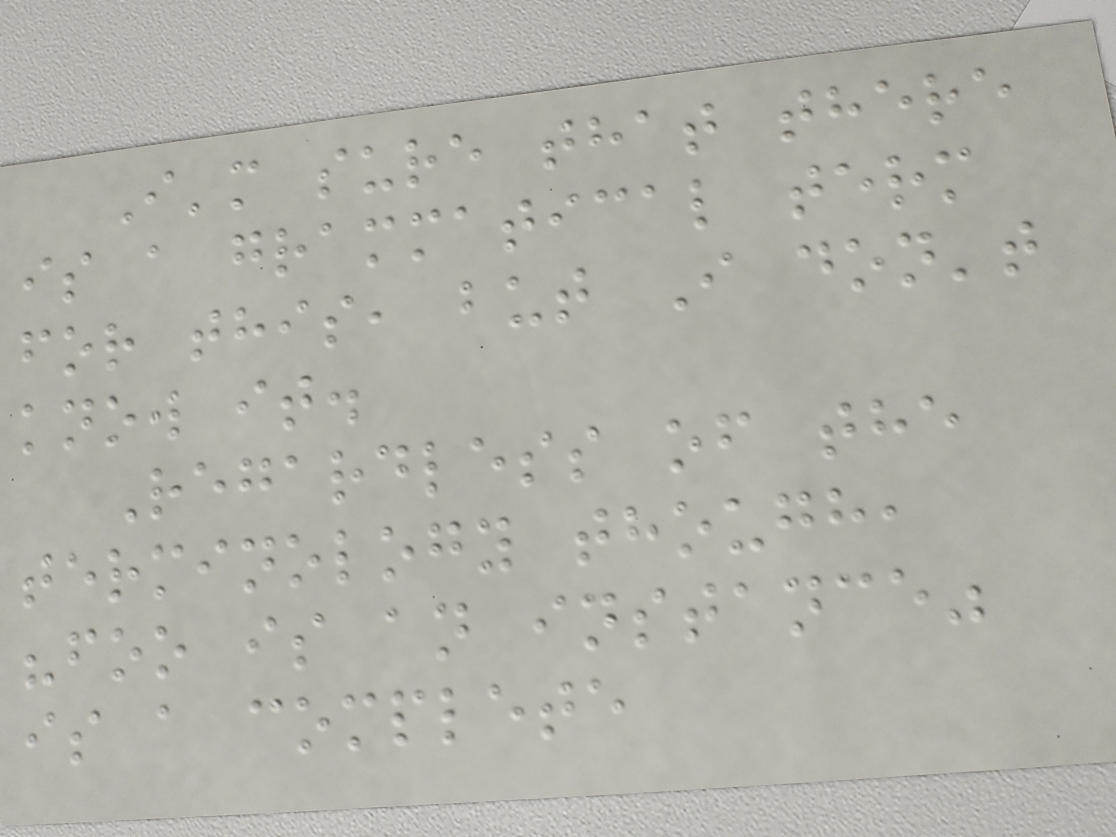I'm sure that there
is a grammatical term
for this, but I don't
know it.
Regardless of the
terminology though,
"foo is an instance"
is a complete
